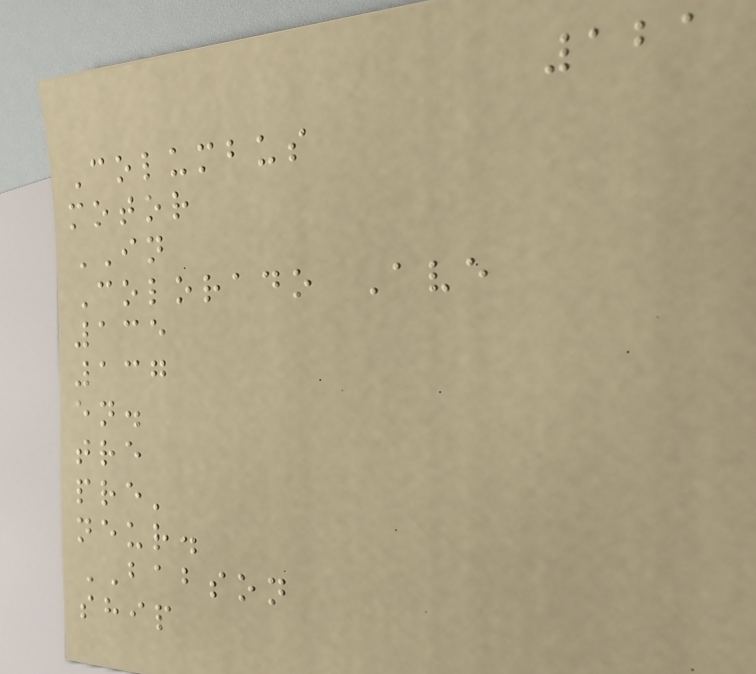121
Columbus
motor
IN
Colorado Ave
135
137
en.
tre
pre'
neur.
BABSON
ship
